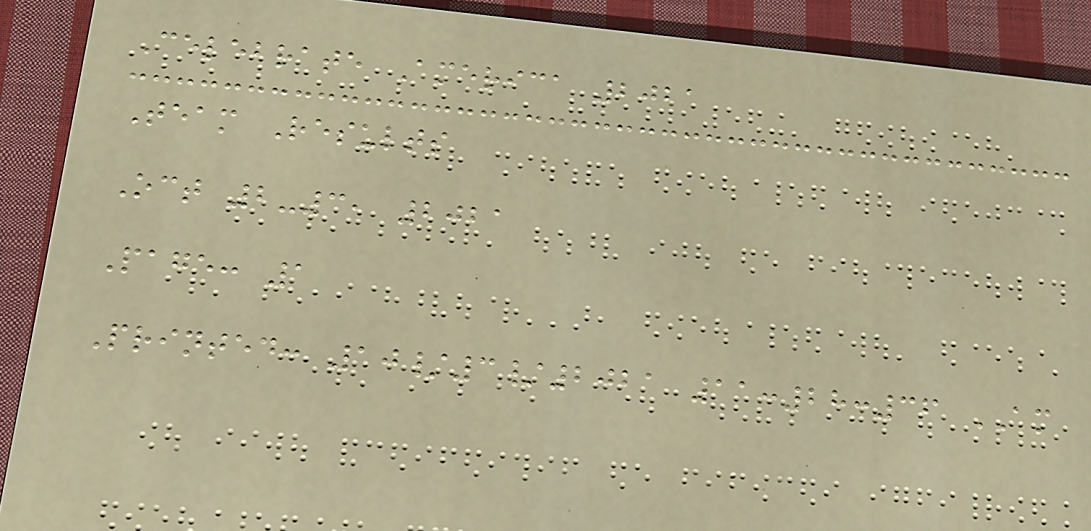Celebrate America 2021
Team Results
Oct 2-3, 2021
Page: 1
Printed: 10/3/2021 11:28:36 AM
